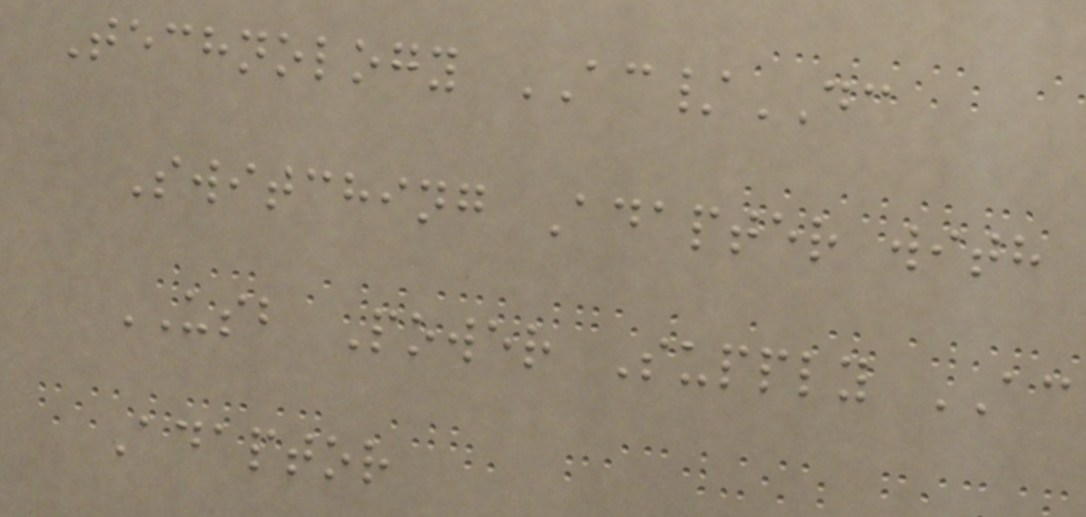Technology AC/DC
Switching Adapter with
USB Power Supply AC
Adaptor
